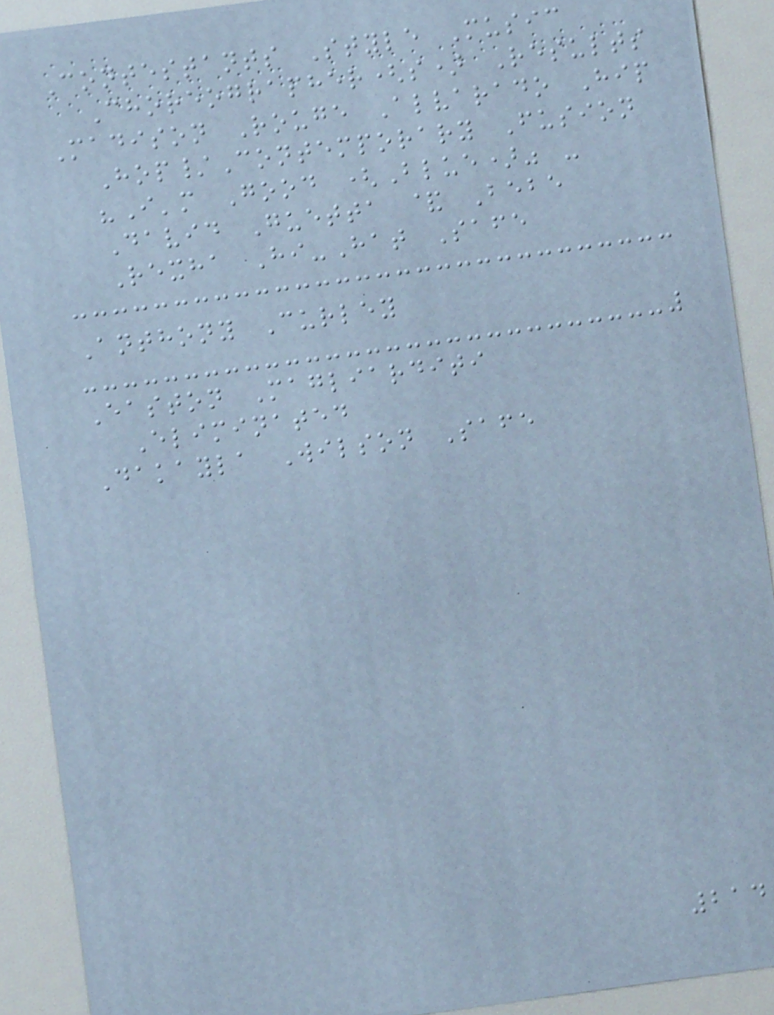Contestants Style Music
Choreographer(s) Results
Madison Rouge Alvarado Hip
Hop/Contemporary Fusion
"I'm Good (Blue)" -
David Guetta & Bebe
Rexha Hi-Hat Safe
Anthony Curley
Easton Magliarditi
Eliminated
Dakayla Wilson Safe
214
